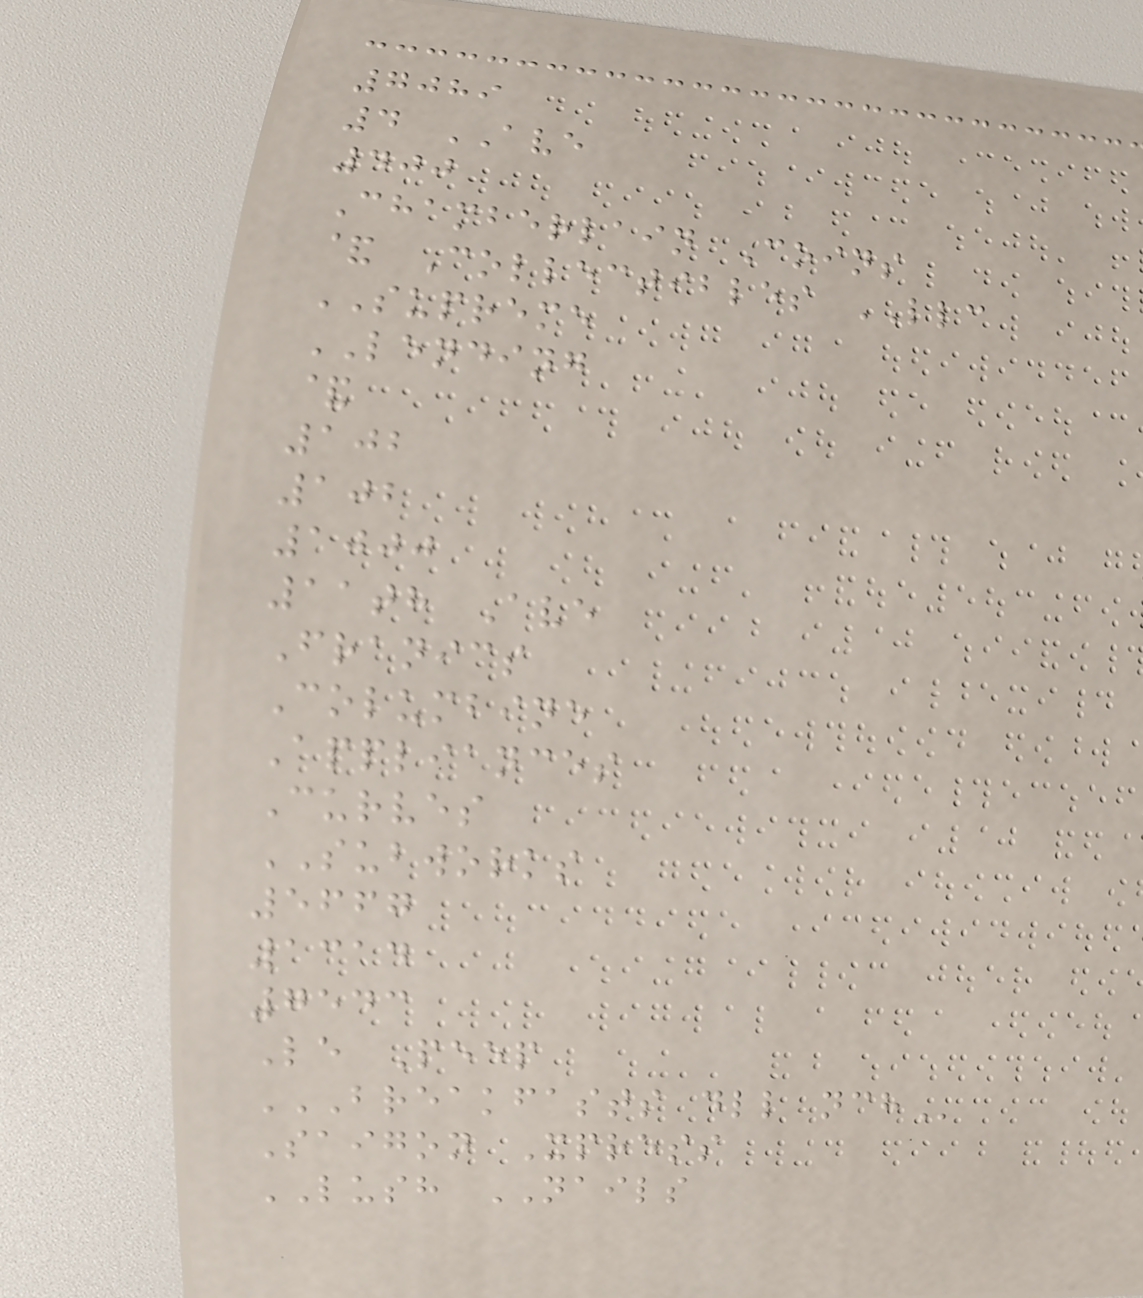7089
4 AVE
400
Chamberlain Coins
& Collectibles LLC
SUPREME
LENDING
&
102
102
1000
11th Ave
Franics
Columbine
Appliances
Curves
SUBWORKS
5667
1314
7543
Le Peep
BREAKFASTS DLL NCH
Saigon Xpress
LUSH NAILS
